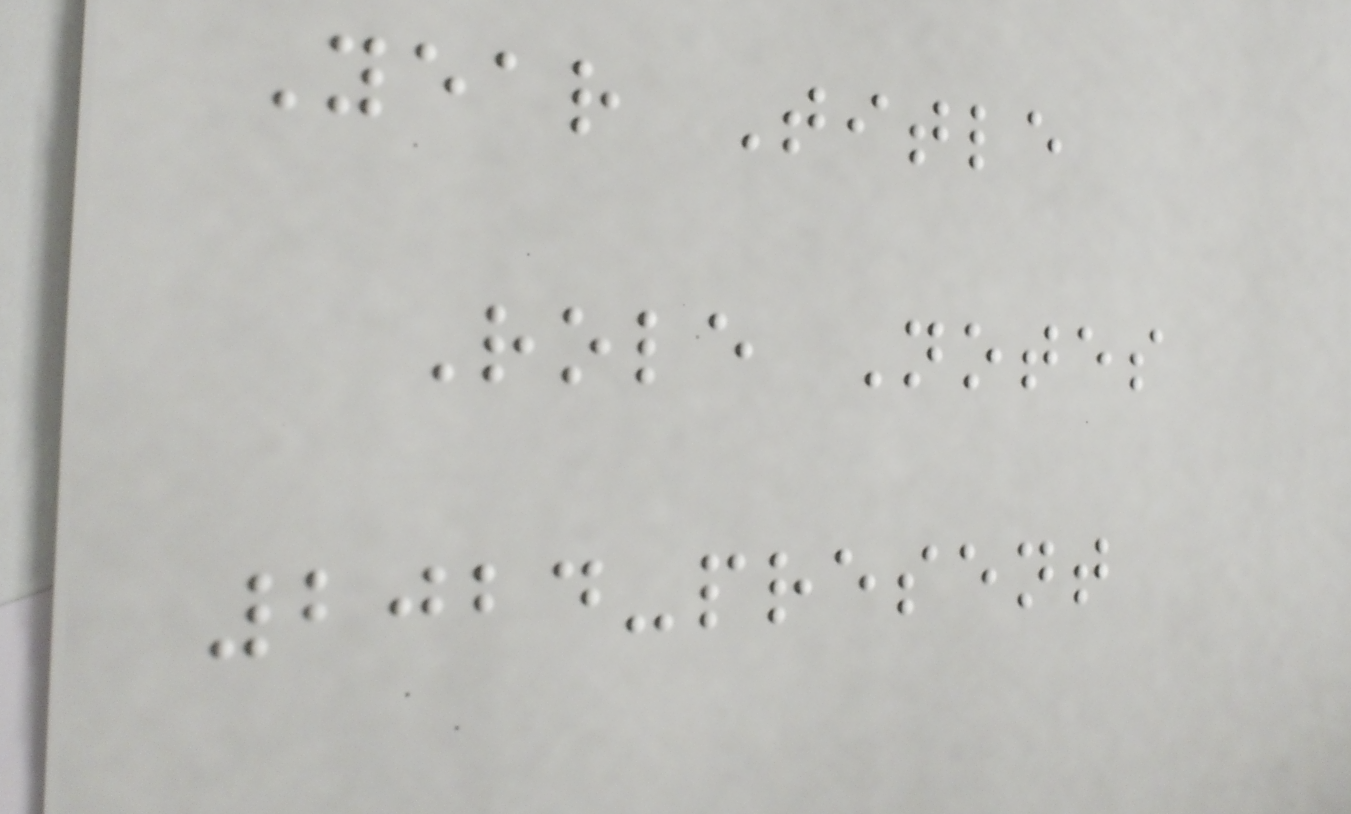Year Title
Role Notes
2024-present
